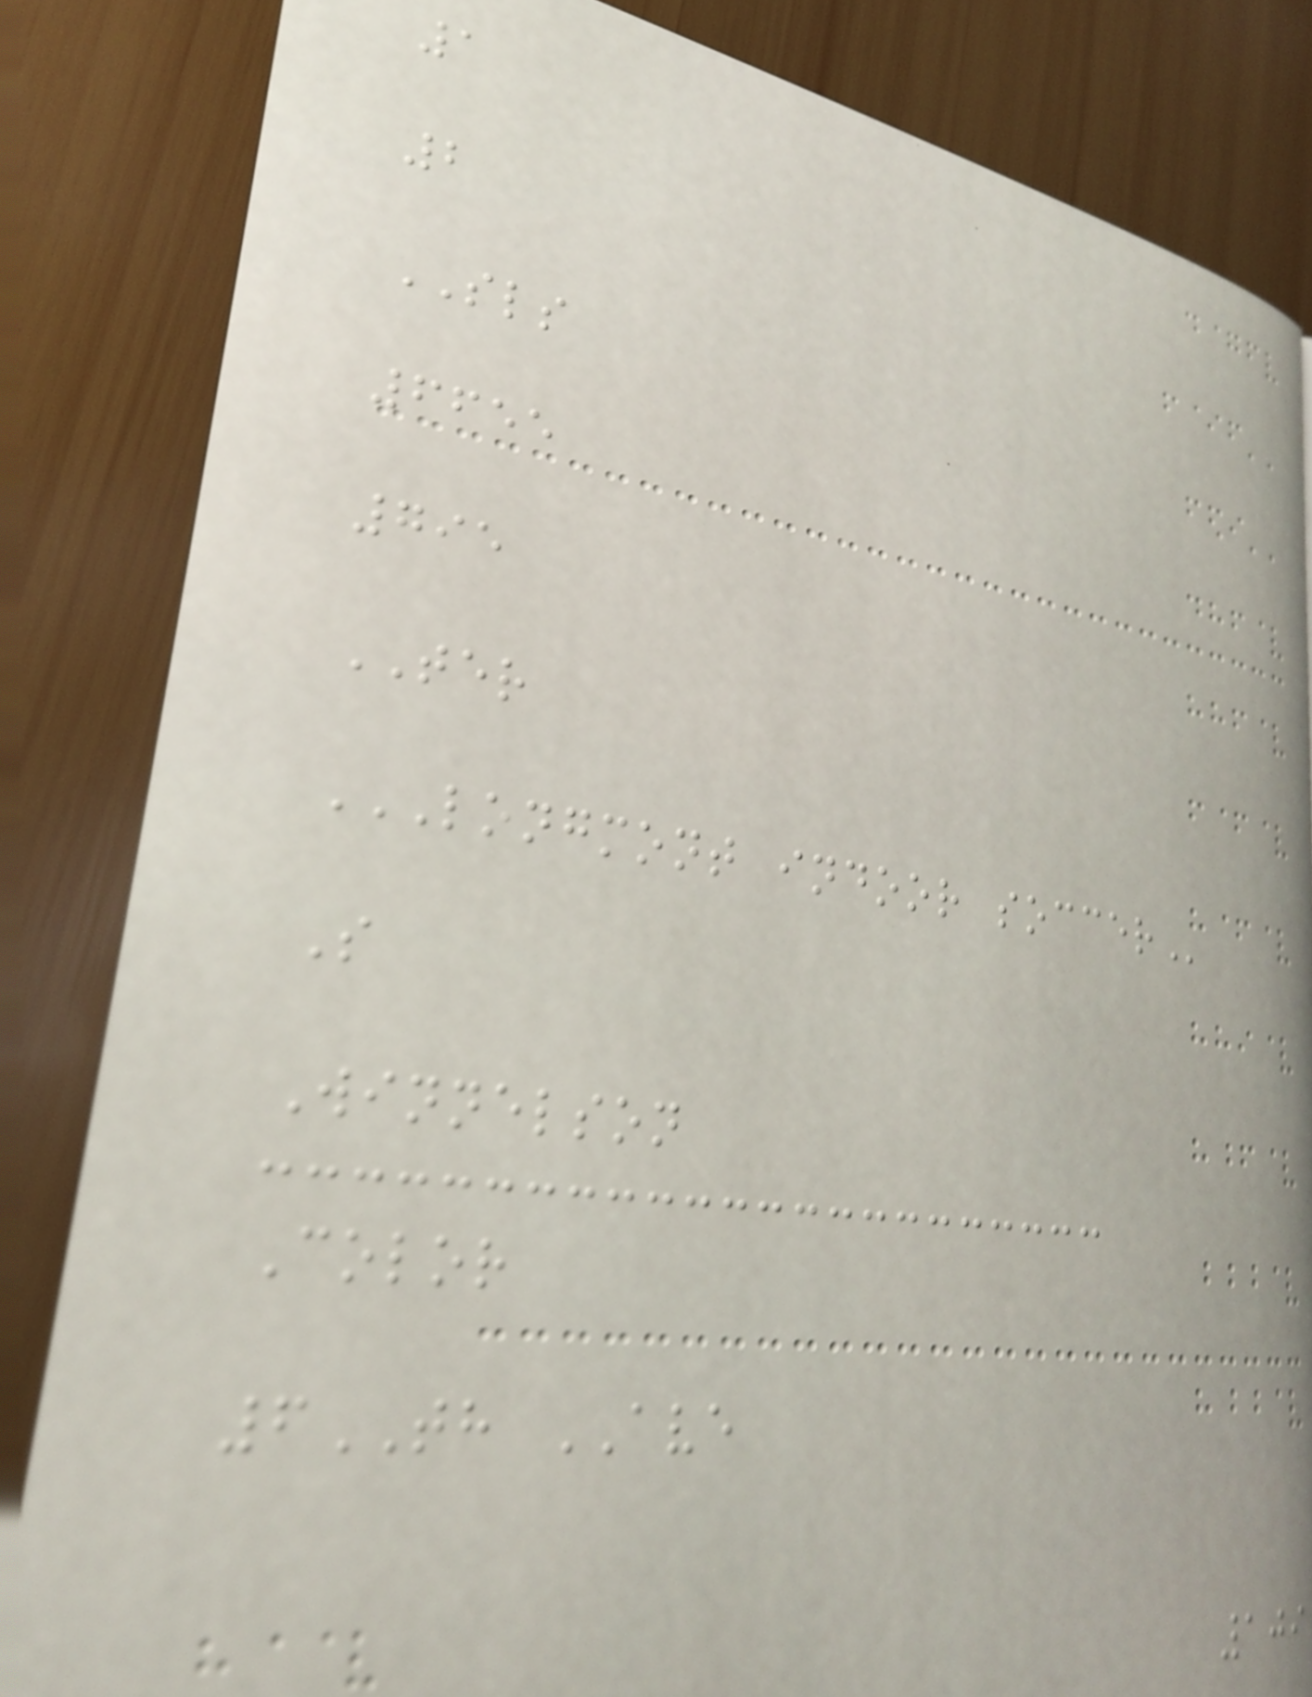1
2
SLS
6655
795
TER
LONGMONT INDOOR SOCCER
S
Winnelson
Color
6TH AVE
109
